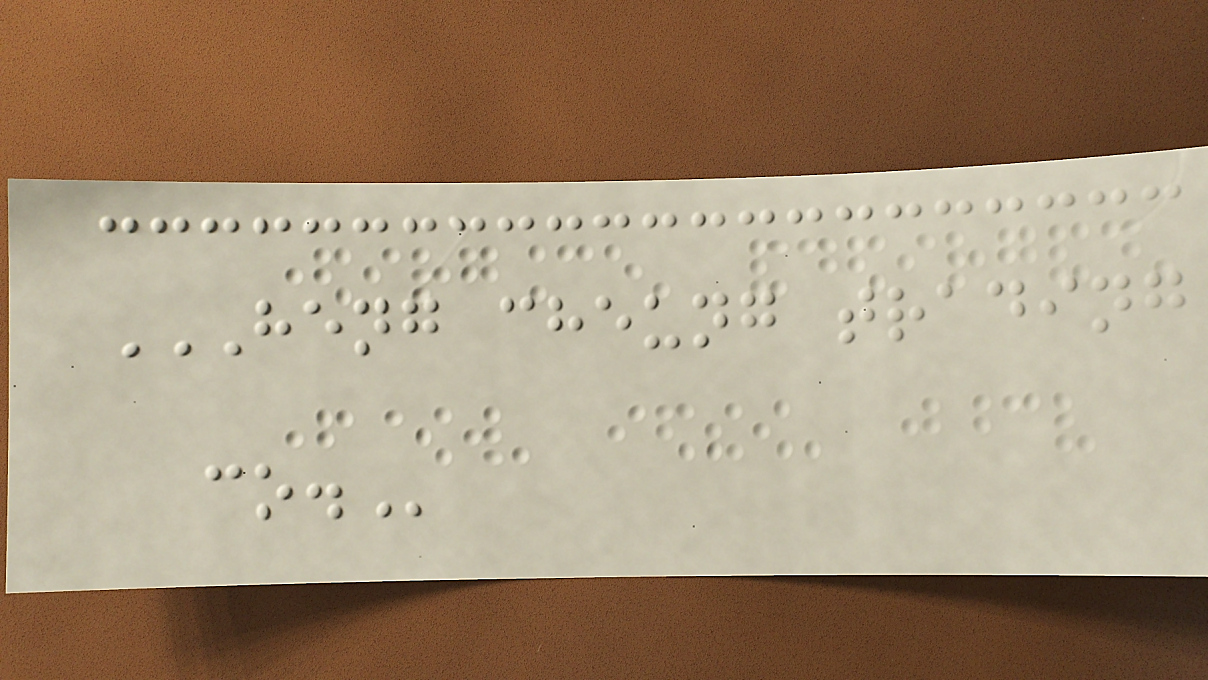HENG CHEUNG TRADING
CO.
